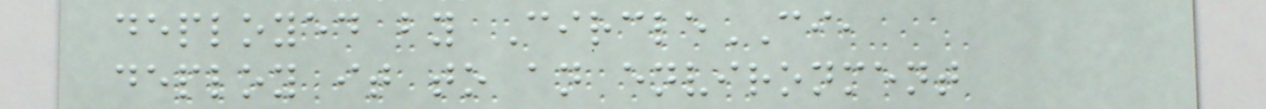deployed by CircleCI,
deploy it to an environment
